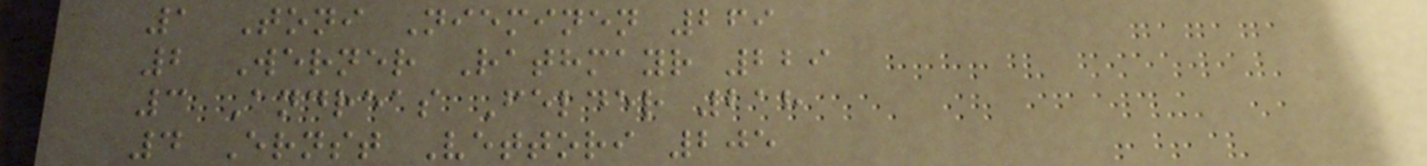1 Toni Nieminen 269
2 Werner Rathmayr 229
3 Andreas Felder 218
4 Ernst Vettori 205
